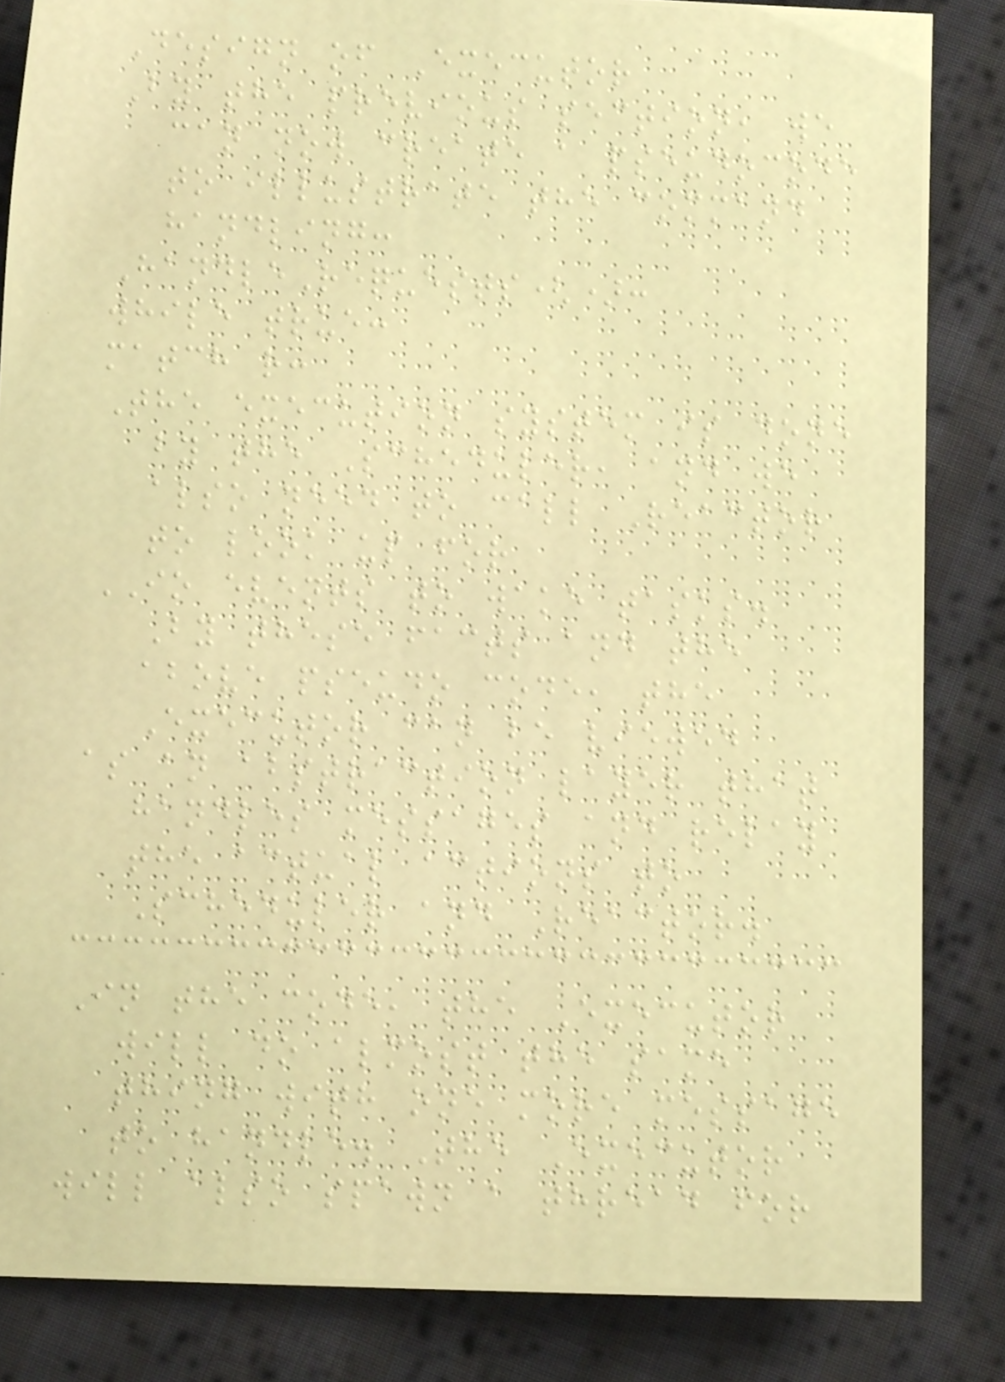Design of Executor
By the previous section, we
can now create a pseudocode
to illustrate the command
handling:
HandleRequests():
while true:
match r:
The execution system is done
by the Scheduler, and we
also need to call Reactor
to look up for
IO events to wake tasks.
By these facts and the
above pseudo code, the
Executor can be viewed
as an abstraction layer that
handles messages and relay
the actual actions to
Scheduler and Reactor.
In the code, the Executor
will do almost the same
thing with one more message
to handle. The Executor
will also spawn a thread for
